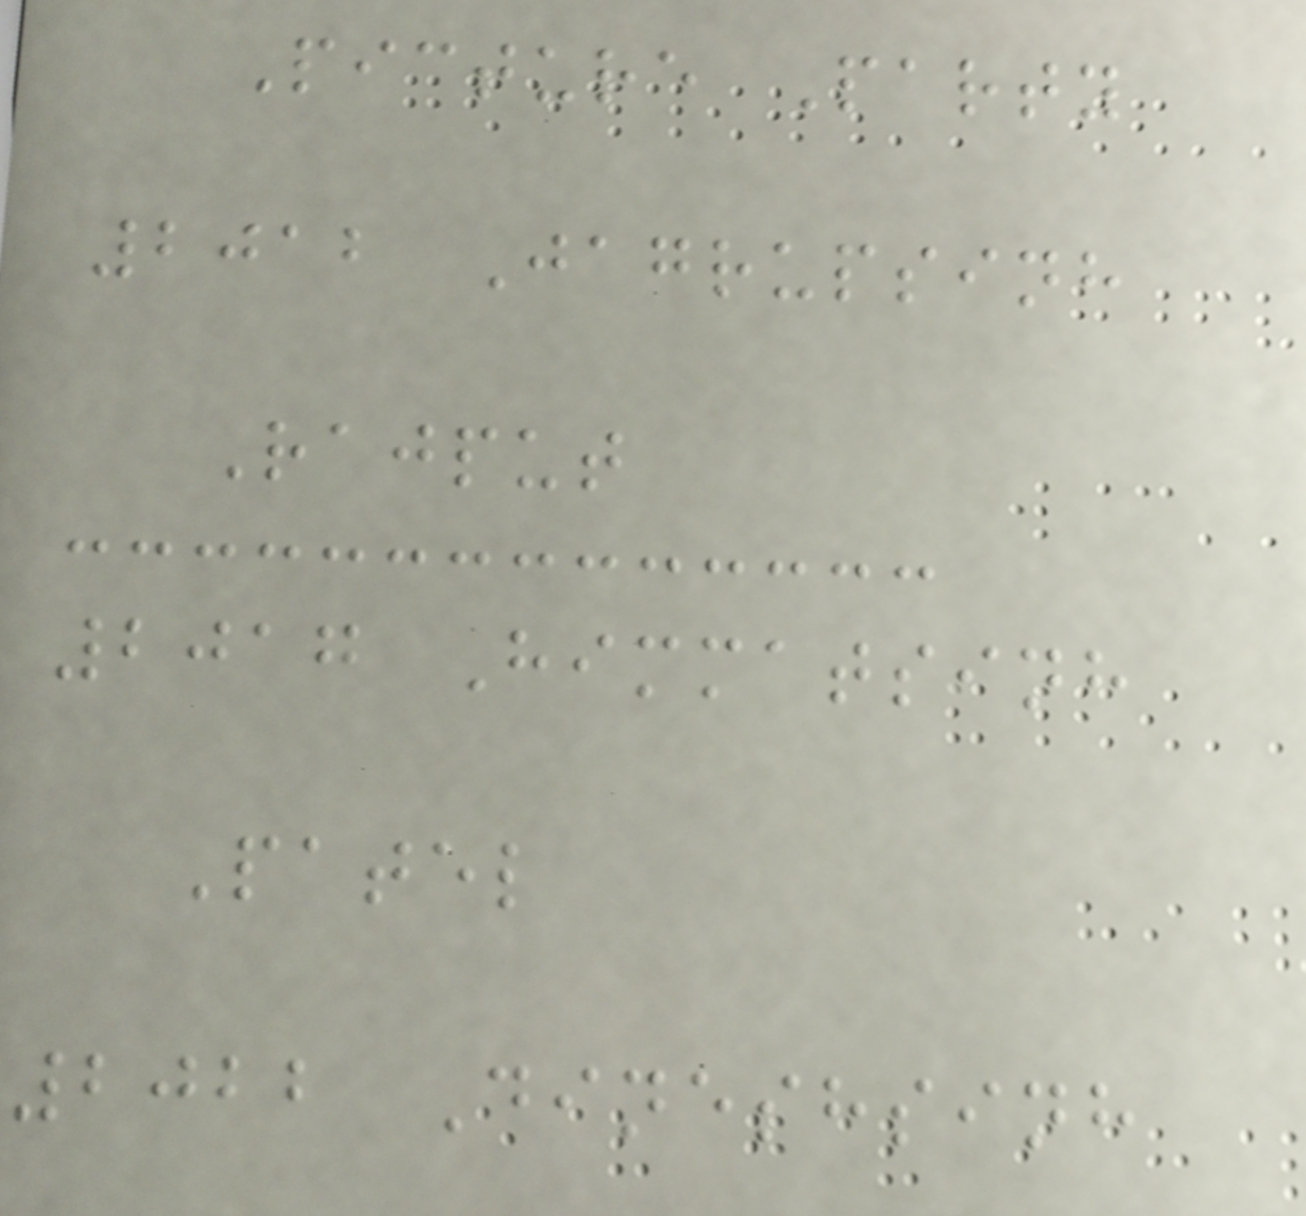Picture Party
2012 Jagrupsinh
Rajput
2017 Himmatsinh
Patel
2022 Dineshsinh
